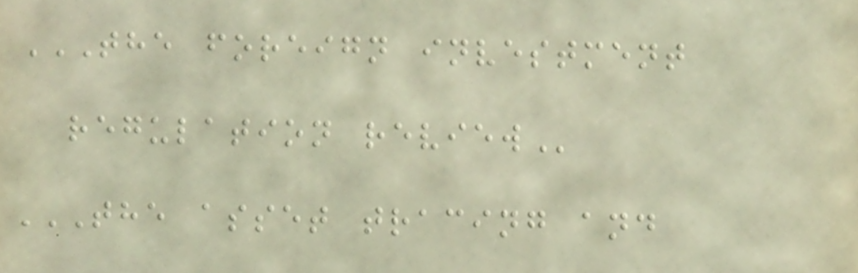THE FOREIGN INVESTMENT
REGULATION REVIEW
THE ASSET TRACING AND
